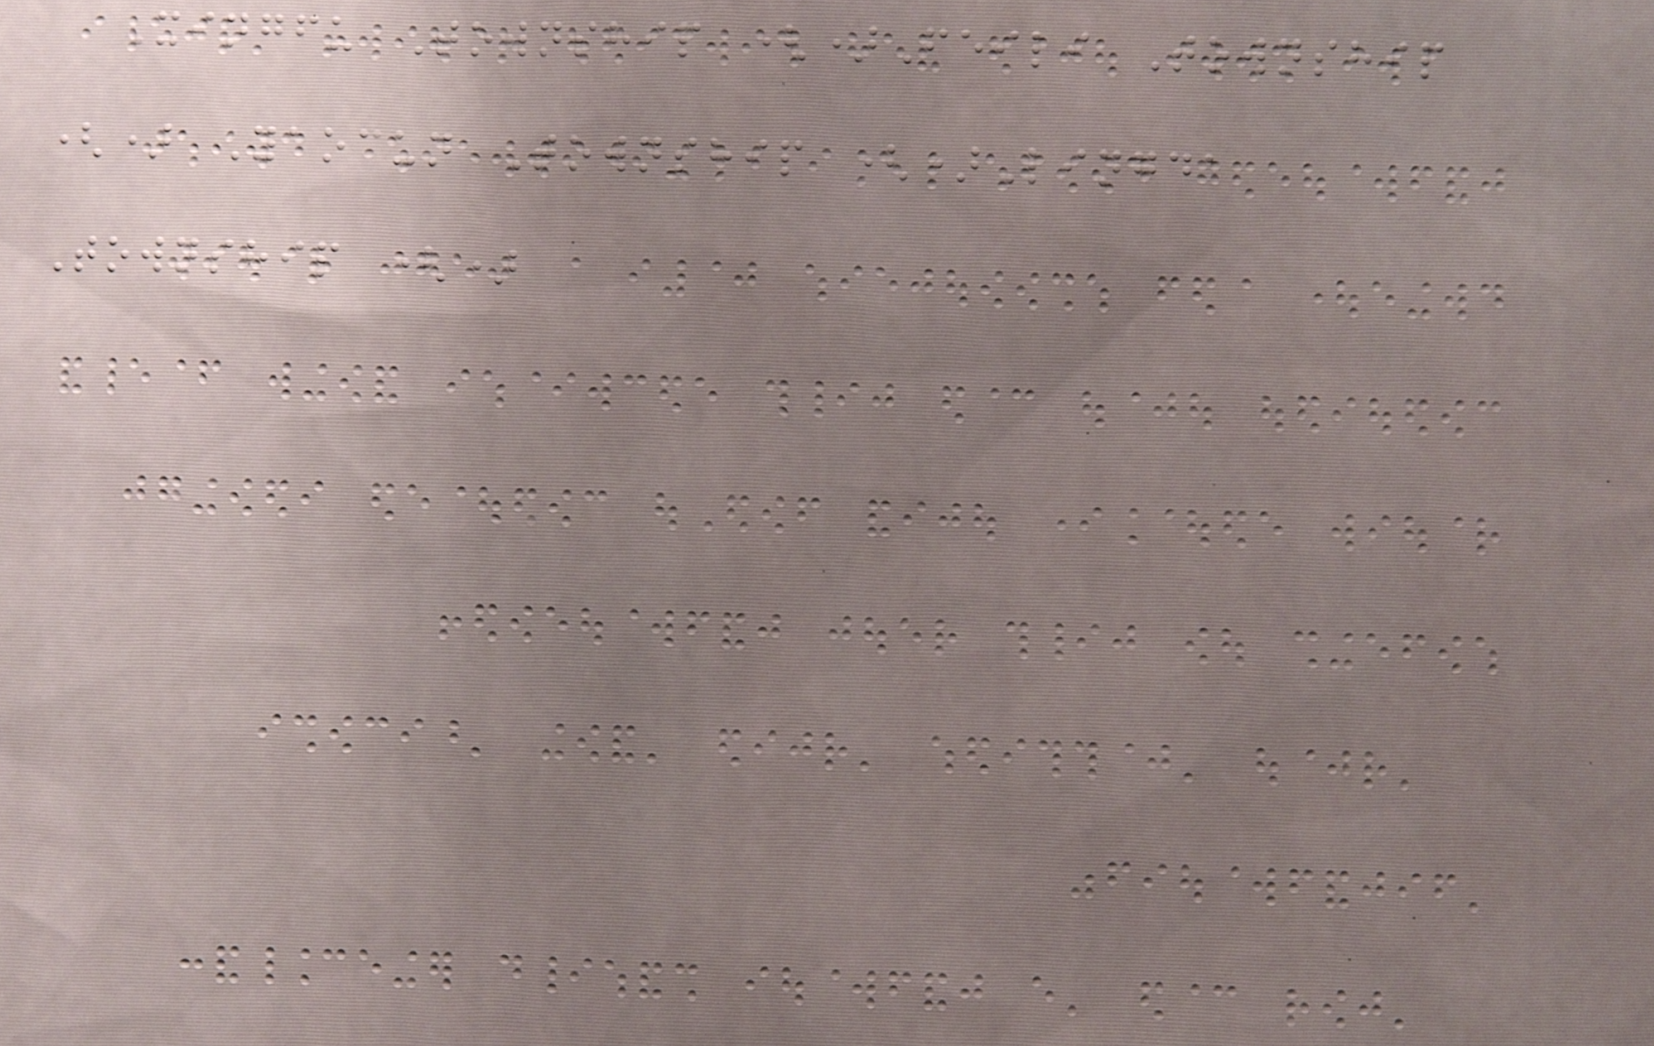Xingfu Township ()Feili Township
() Yaocun Township ()Lingda
Township ()
